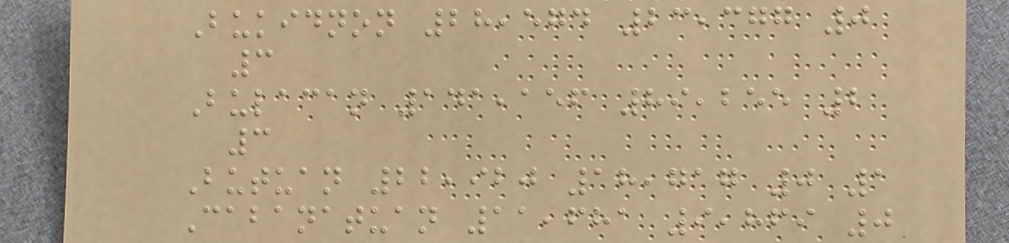Bukidnon 28,574 23,377 0
3
Bulacan 141,156 89,255 2
3
Butuan 22,920 18,717 0 1
Cabanatuan 11,681 9,869 0
